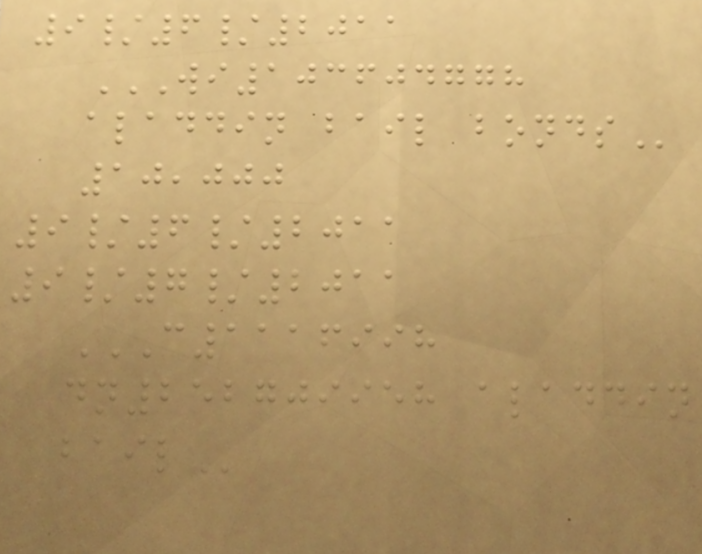9/6/2011
WI103604778
ALADDIN BAIL BONDS
10,000
9/6/2011
9/7/2011
C1116998
DN252709958 ALADDIN
BAIL
